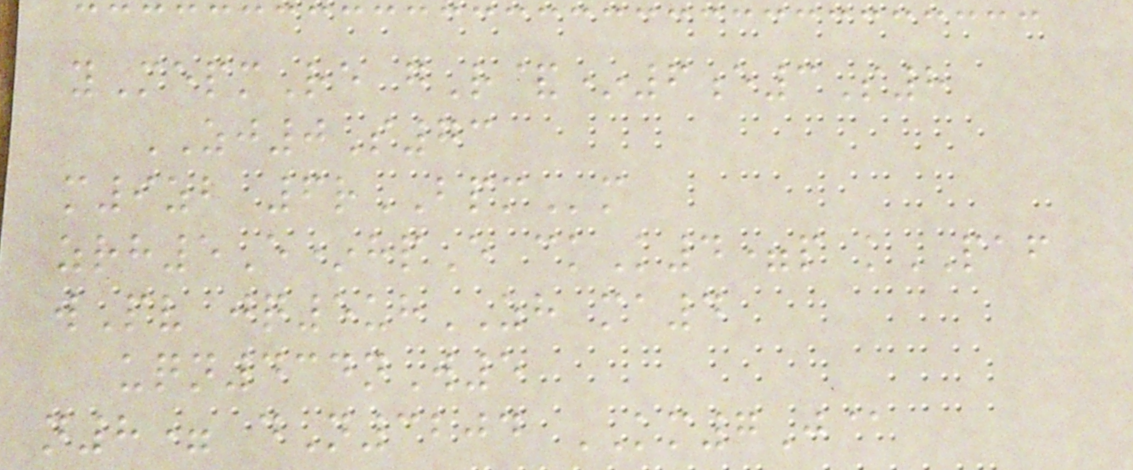yMepmRe gR&*6e3S8
ZJ0S73
m9zb 6rBPMm
zrh5E*hpE ckK4=p kPAF
wPv jq5uhZH ma4
uqn434nW5
n8= dN3204 KM7J@
